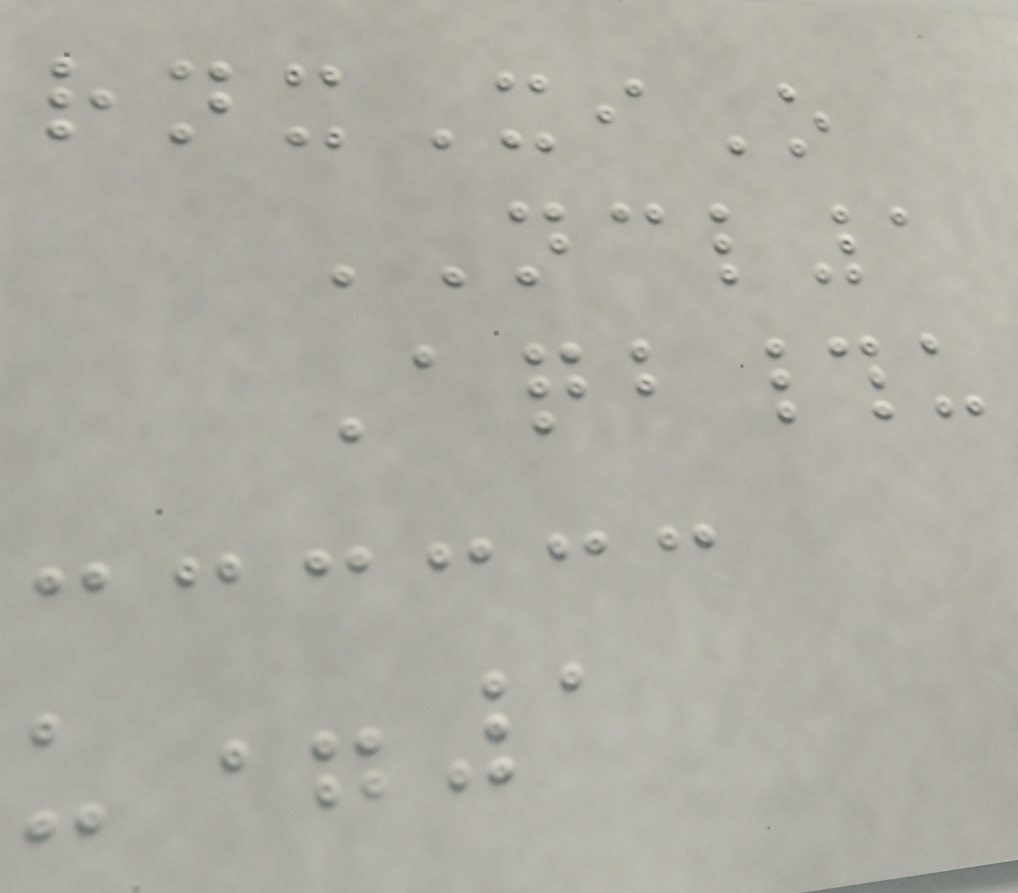rnxXiO
NCL1
Aqb#u
u=1
